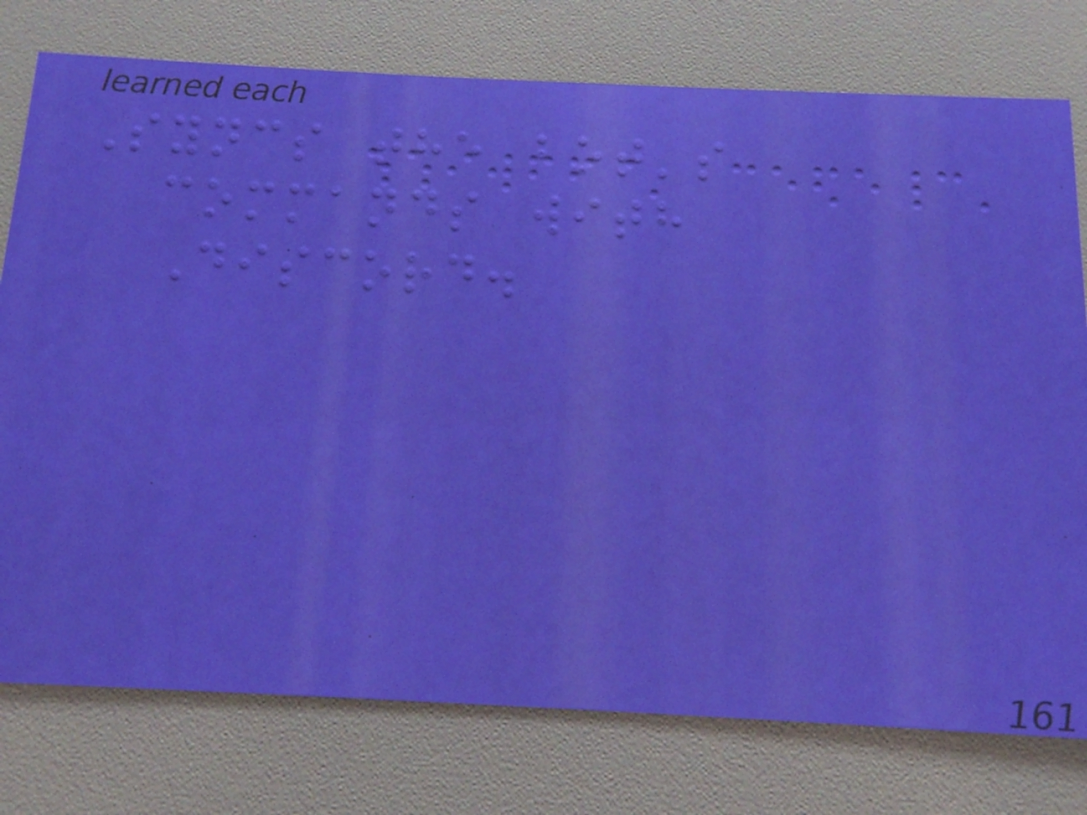Syncs the bot's
commands with
Discord.
